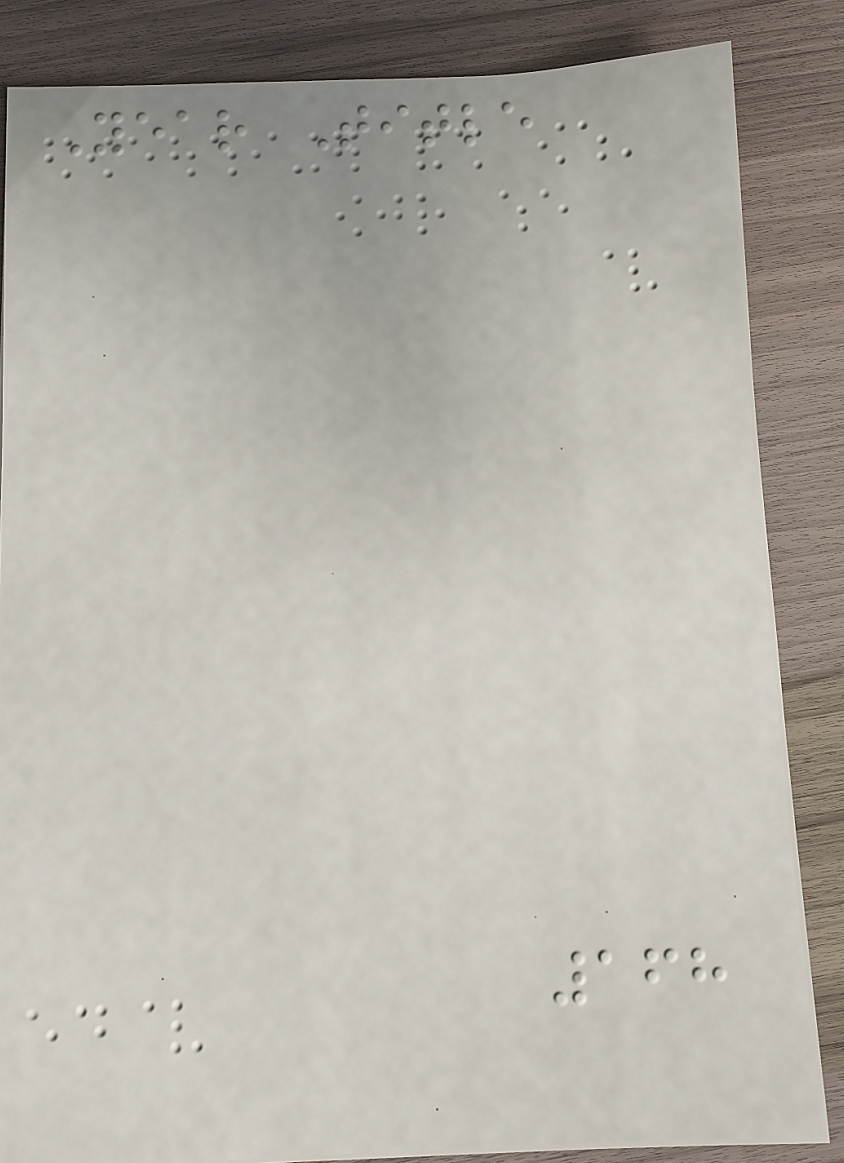Year Title
168
